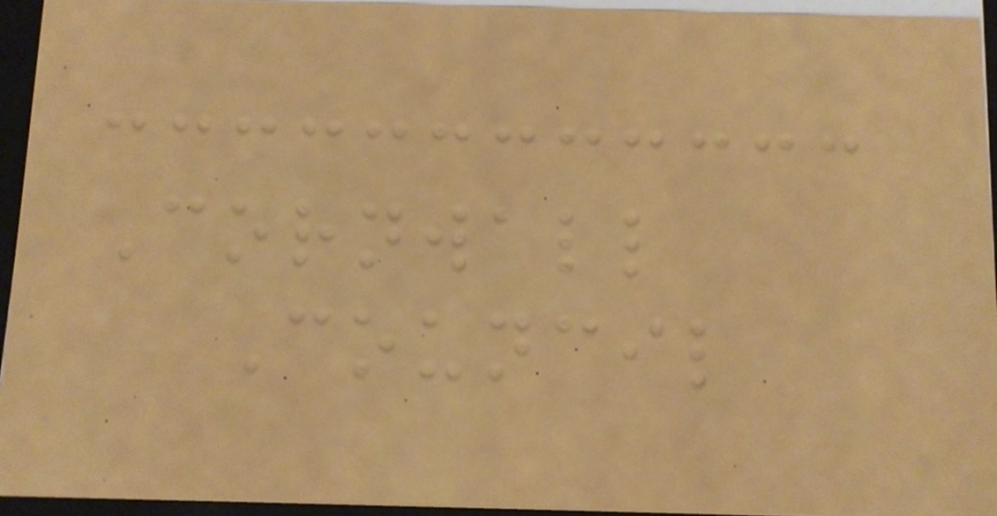Cornwall
Council
